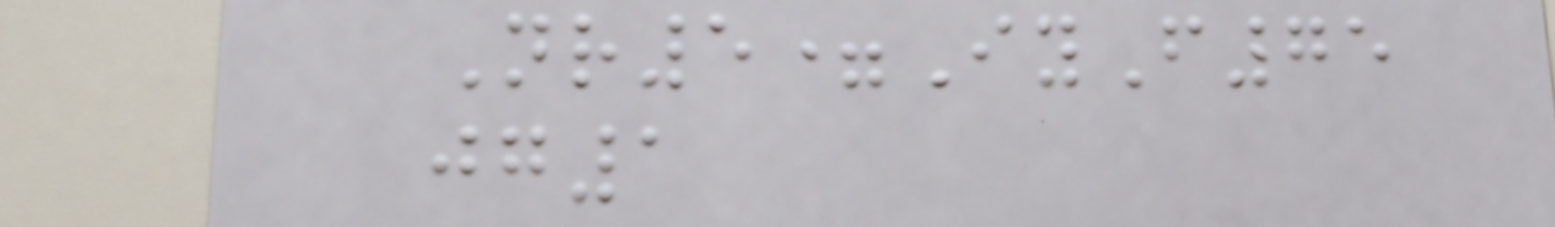Nr5=IyF75
jg1
